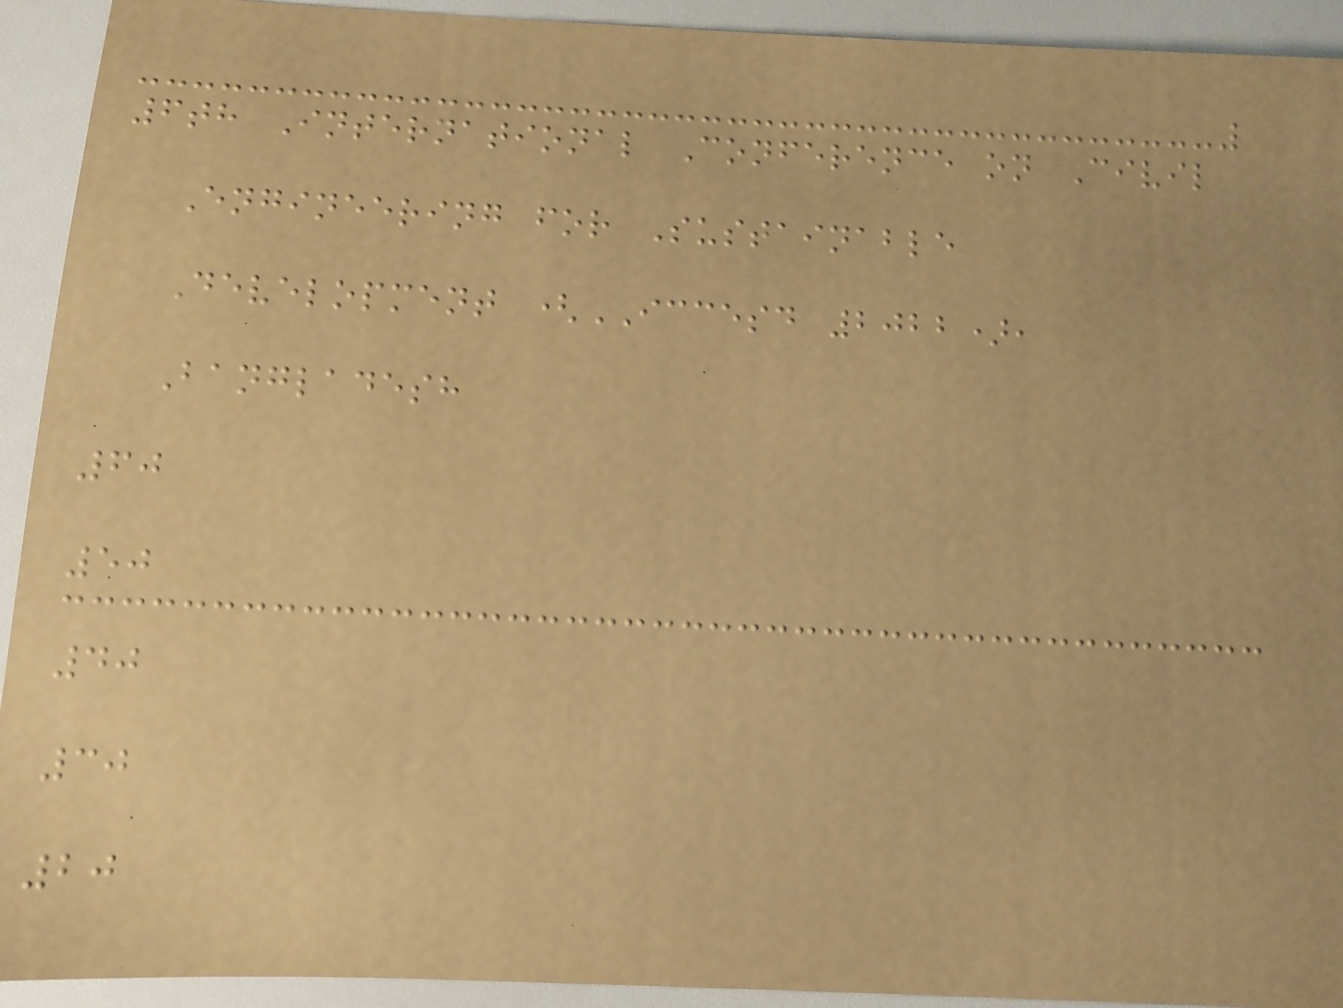6th International Conference on Civil
Engineering for Sustainable
Development (ICCESD 2022),
Bangladesh
60
50
40
30
20
